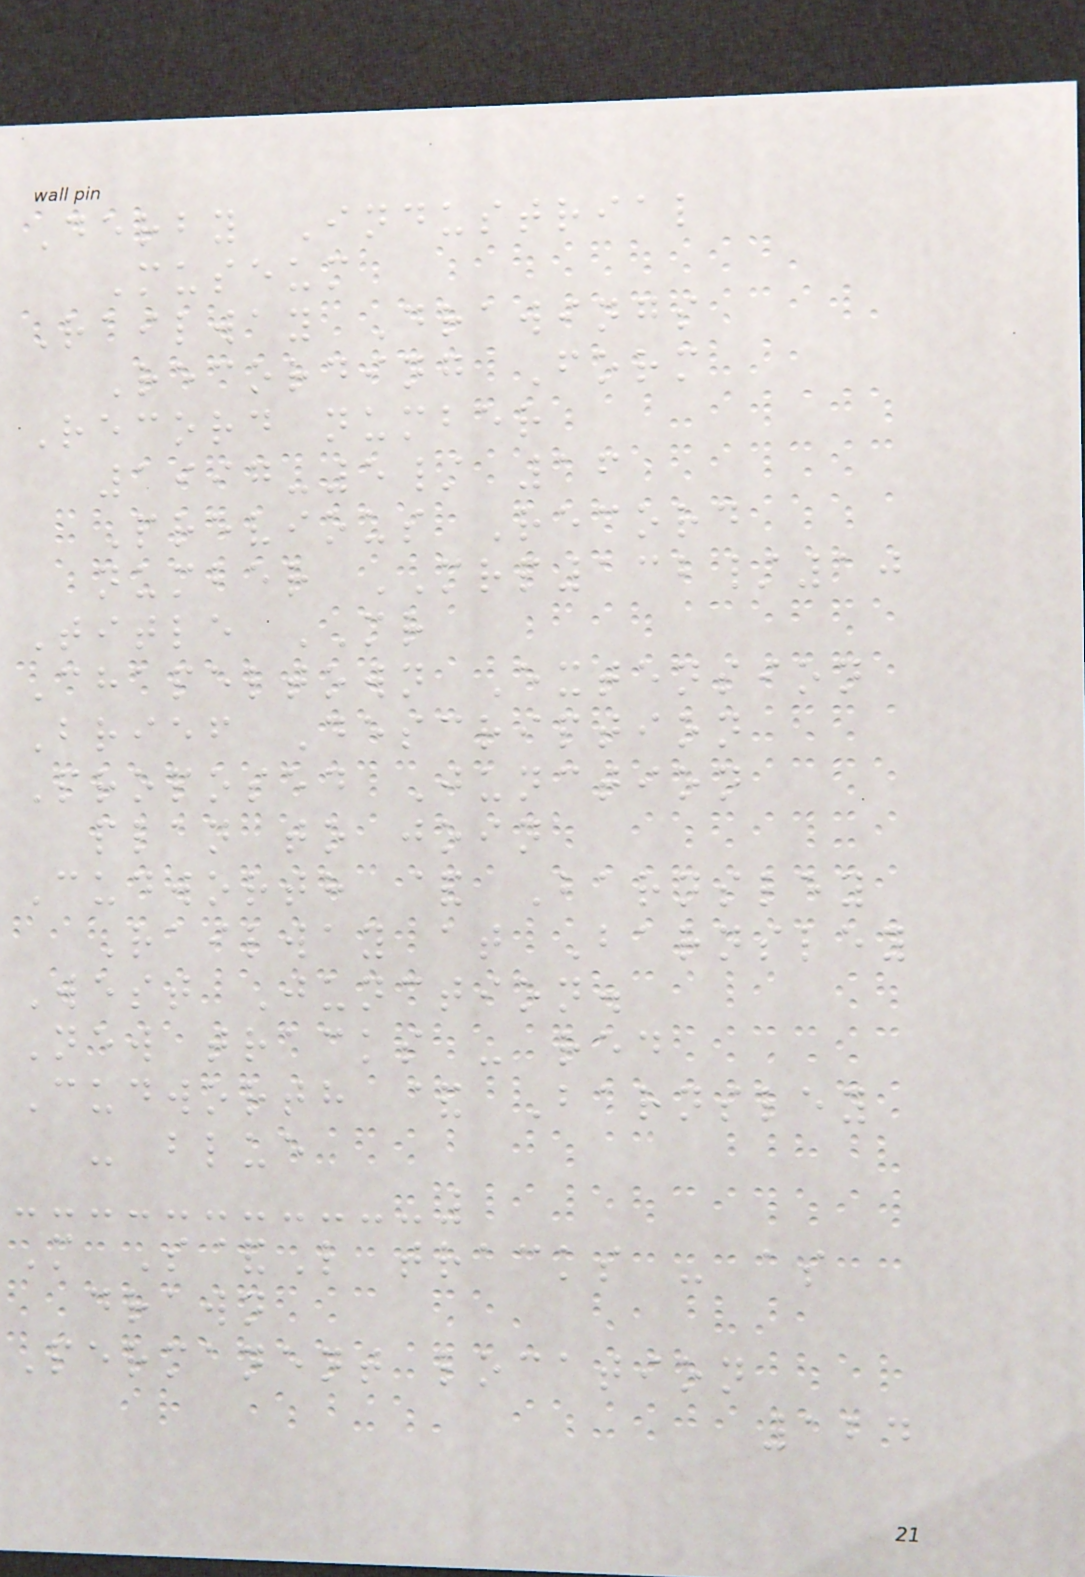Derby Industrial
Museum
Railway Drawings
Recording Form
Record number
1997-5/ 16
Previous Record
number MRP132/10
Title MR
Chapeltown Extension
Brief Description
Proposed Junction
plan to join
Cudworth & Barnsley
Railway at Barnsley
West Junction.
New tracks - red
Cudworth & Barnsley
- blue
M S&L tracks - as
drawn
Permanent location
124
